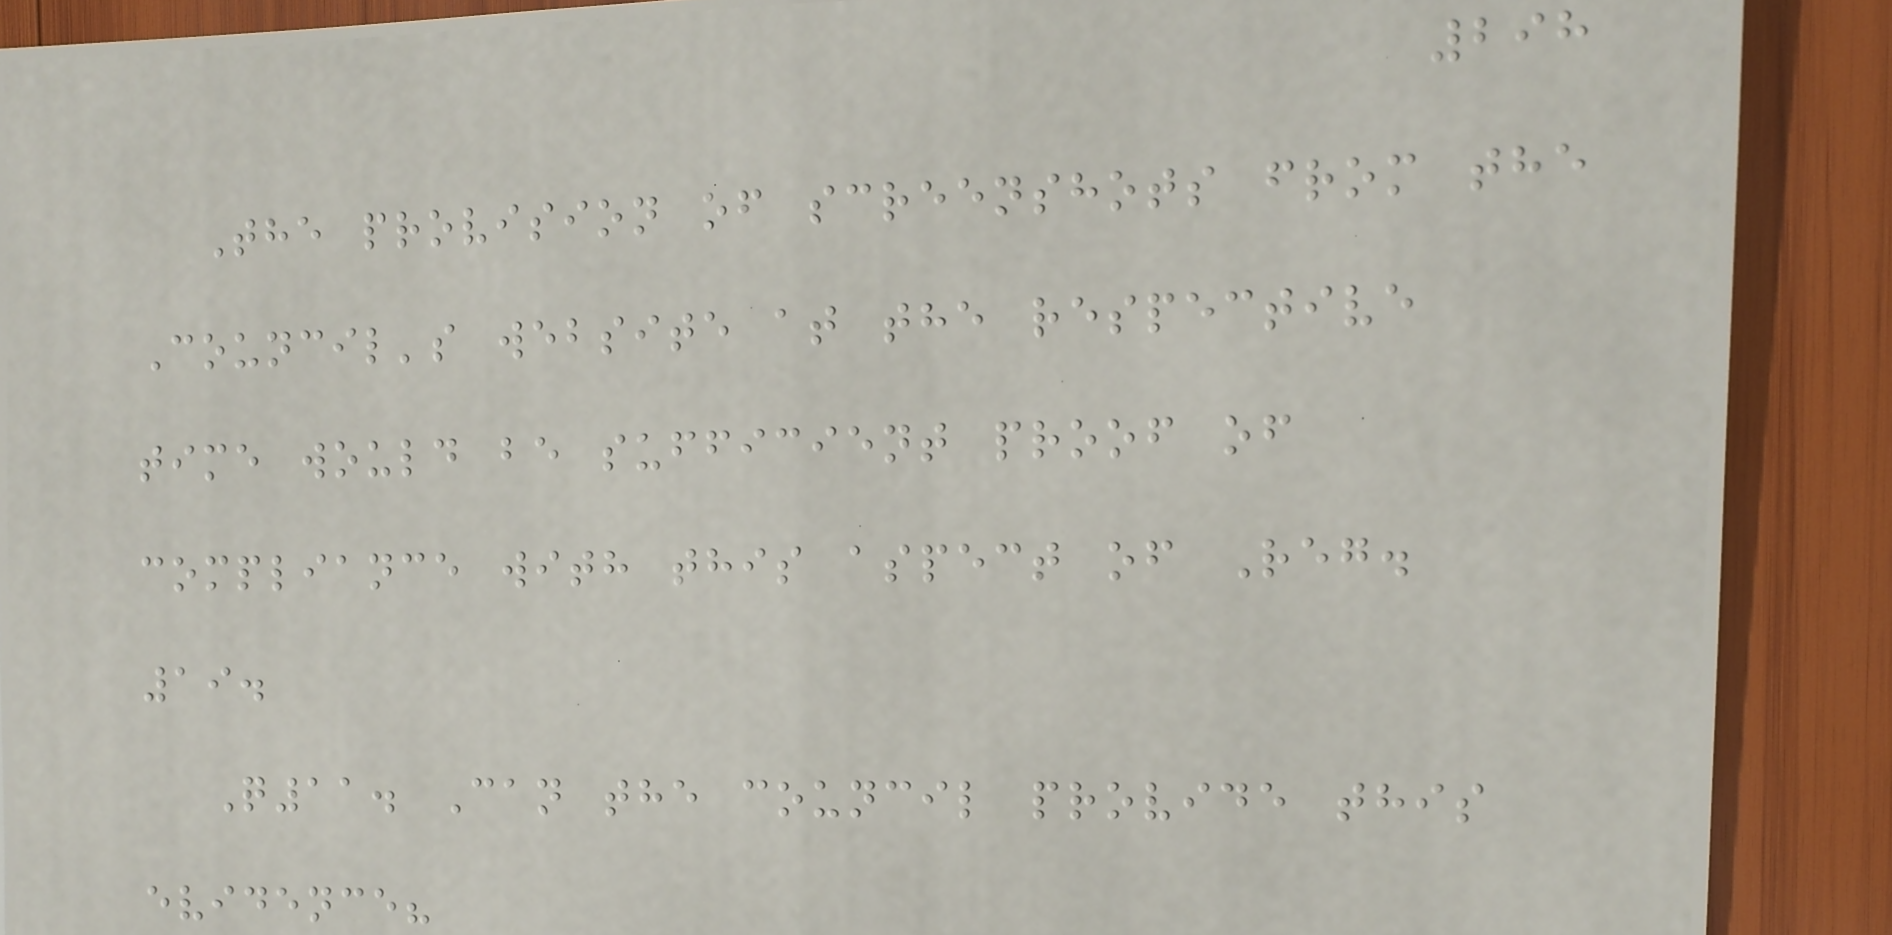298
The provision of screenshots from the
Council's website at the respective
time would be sufficient proof of
compliance with this aspect of Reg.
19.
Q11. Can the council provide this
evidence?
